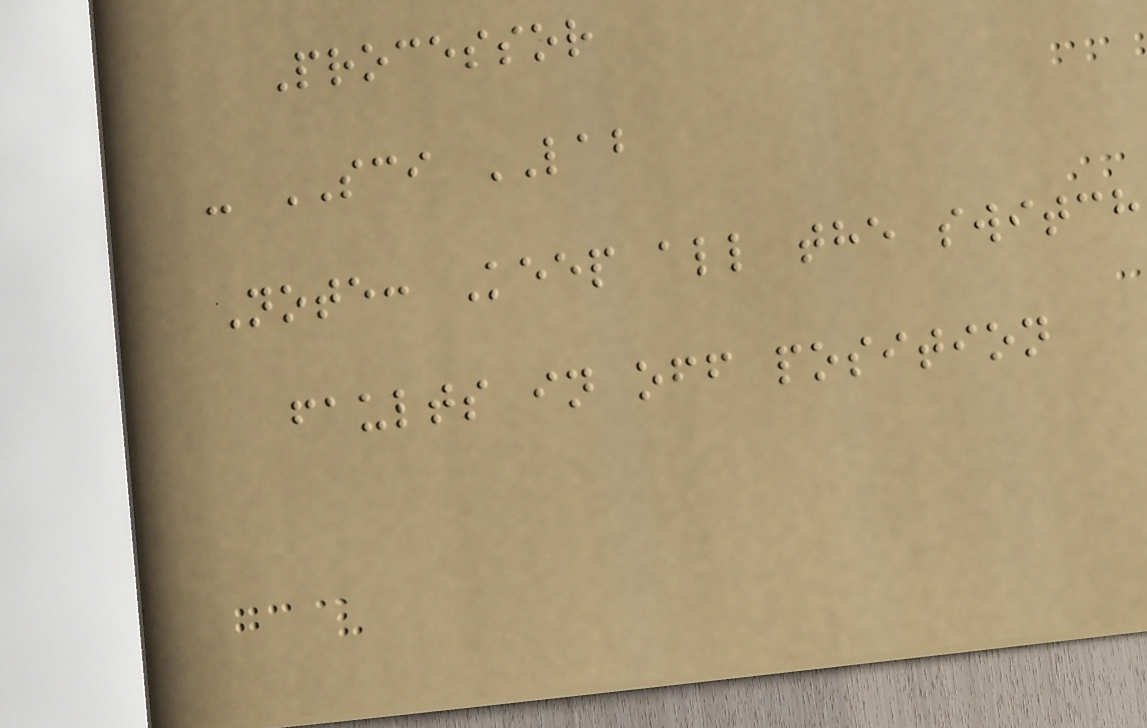Processor
- SCI LAB
Note: Keep all the switch
faults in off position
